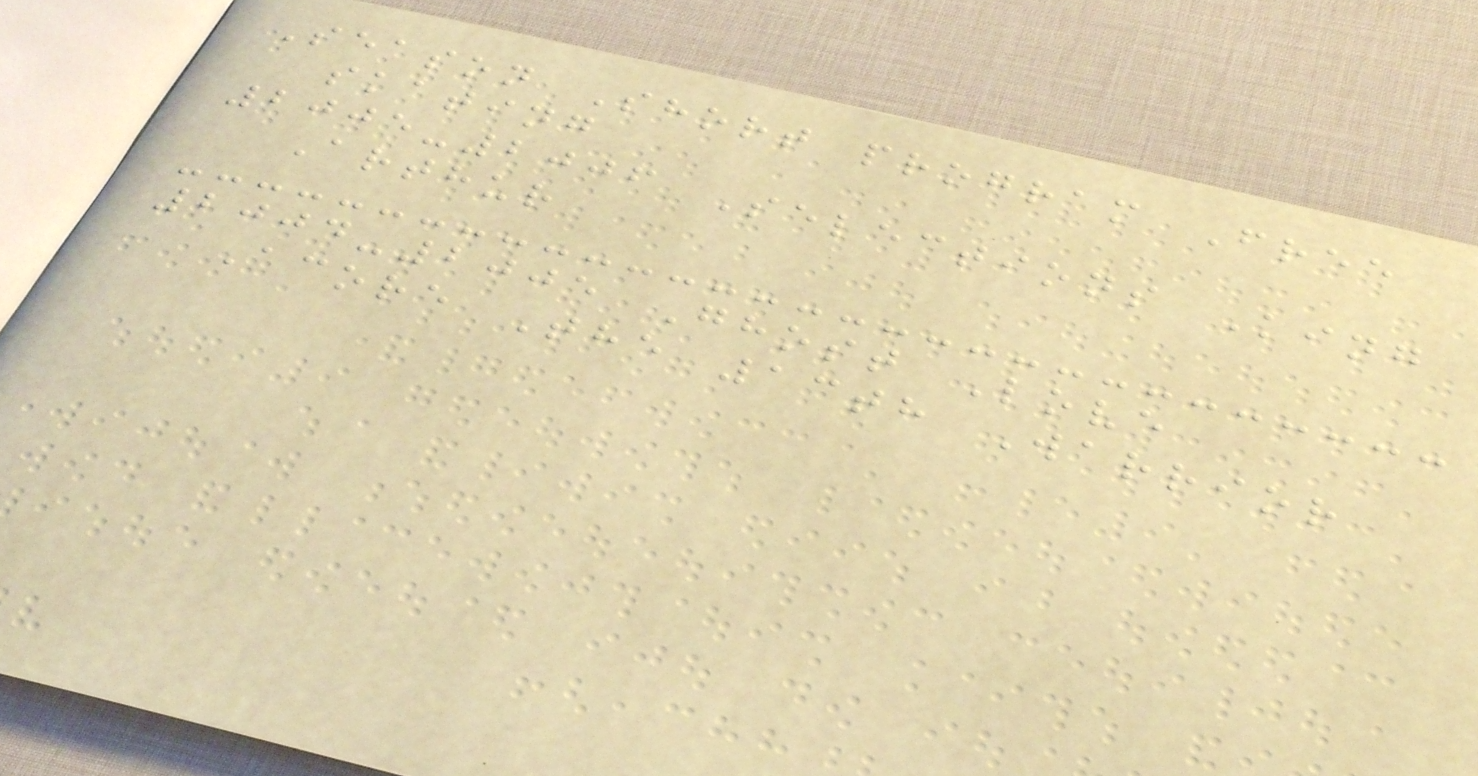Season Short program Free
skating
2005-2006 Selections King
Arthur
2004-2005 Ghost Love
Acore The 13th Warrior
